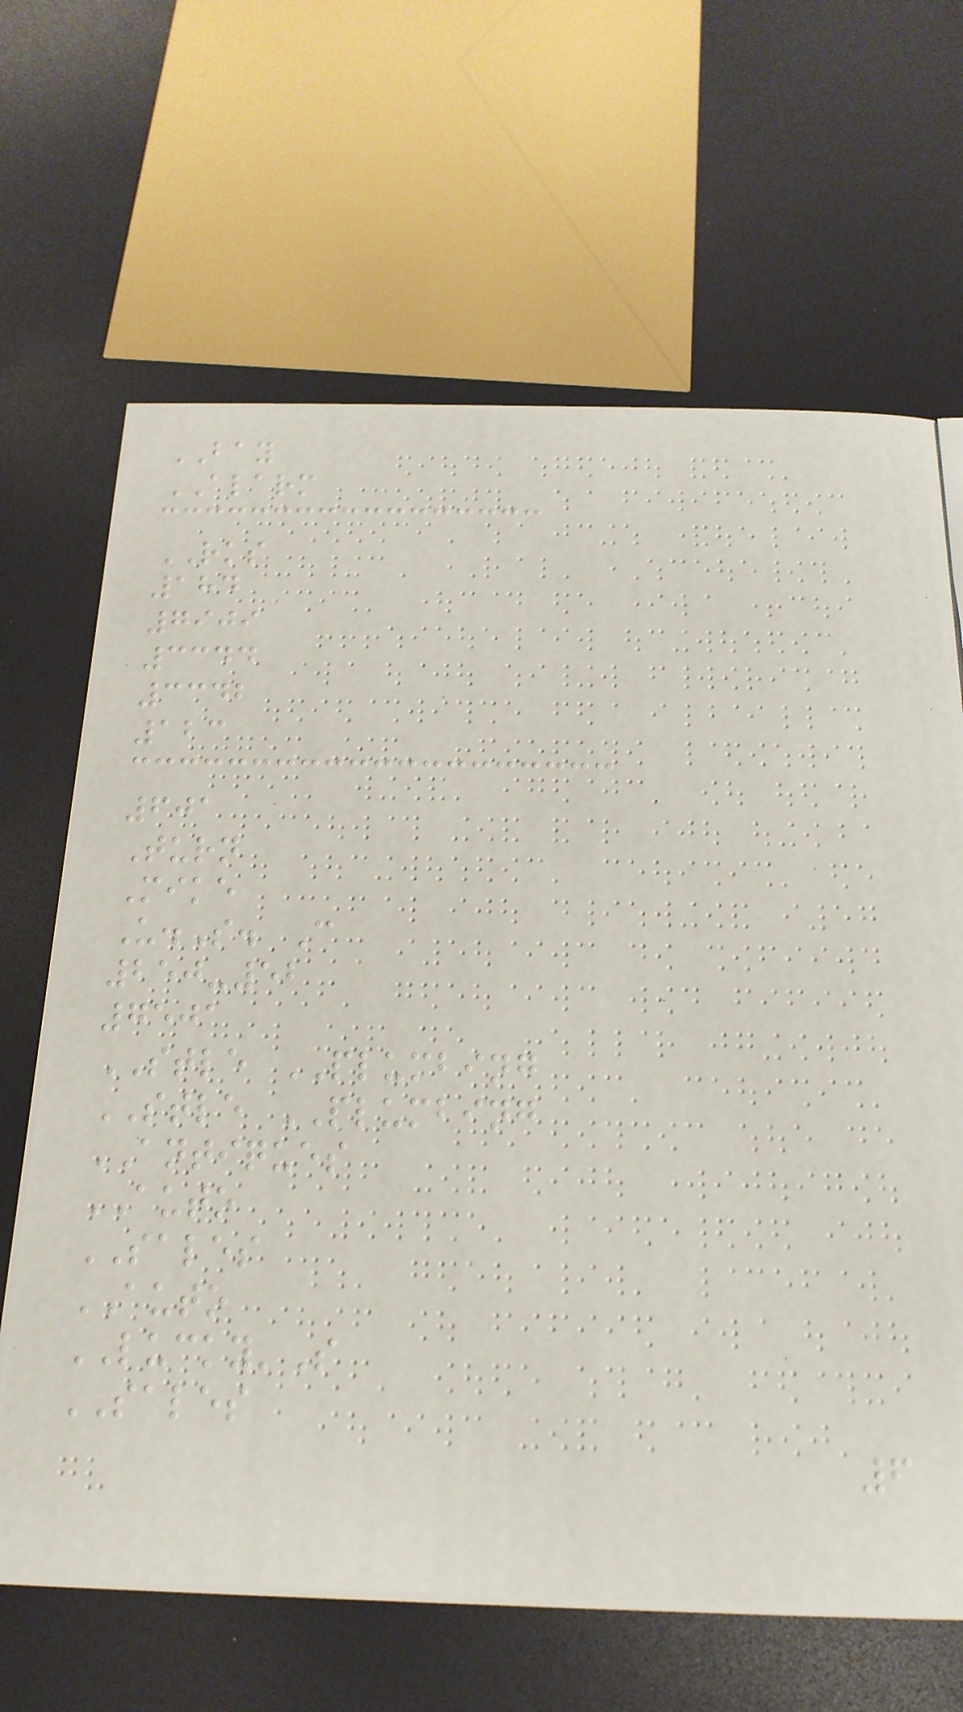BAY
ALARM
RKS
184
7909
3344
3342
123
601
Turn
Mike
U.S. C
250-52
7501
STLE PLUMBING
STLE PLUMBING
ANTIQUES
AUTO
SALES
AUTO
LUCKY'S
SALES
6
